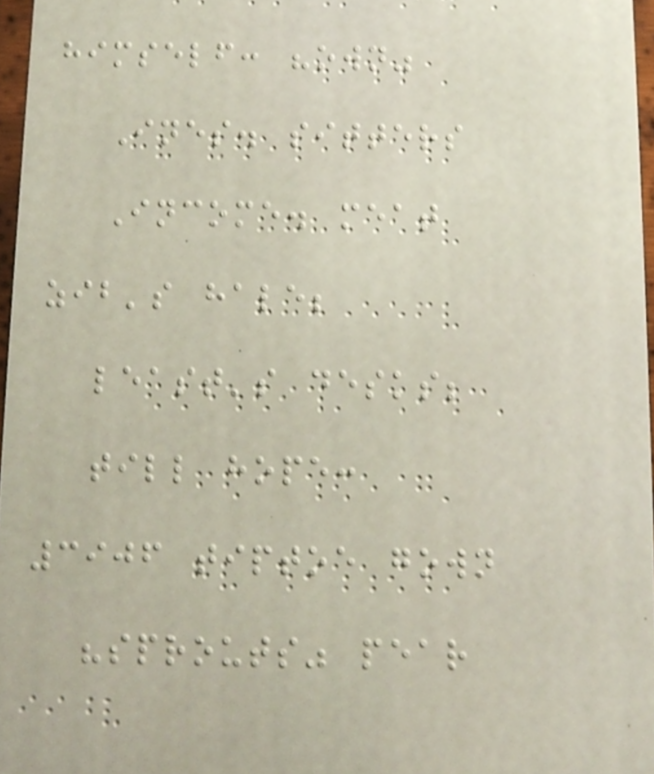himself: "own"
Ines. sitters
Income. meat
zib's hale;
least's desks;
till hope:
3906 tiptoe gown
"sprouts" pear
